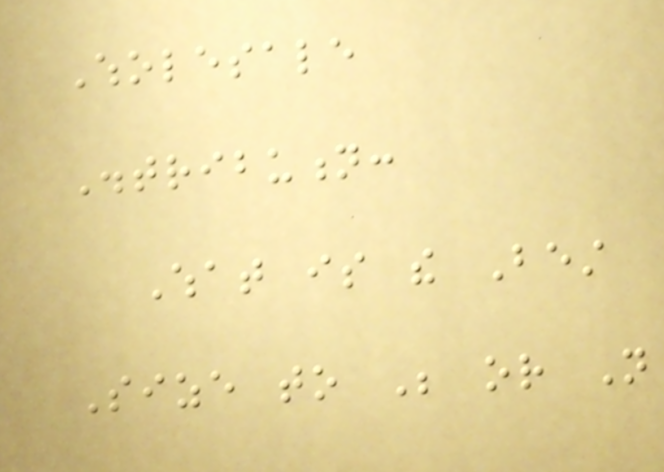Wholesale
Distribution:
What is the Best
Size to Be or Not
